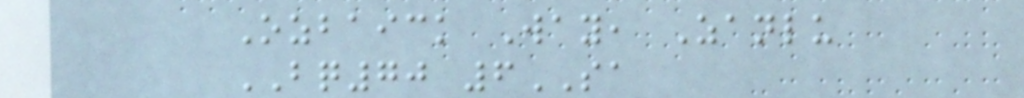Ozbaick Way, Zanlu
BQ70 6SA
